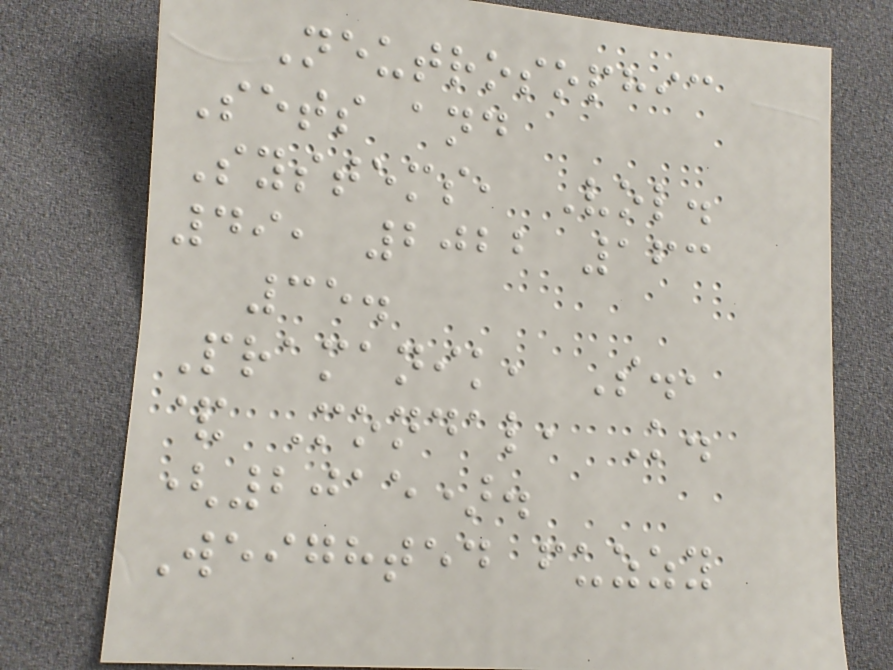Neutrosophic
Sets and
Systems, Vol.
49, 2022 163
35.
Pramanik, S.,
& Mondal, K.
(2015).
Weighted fuzzy
